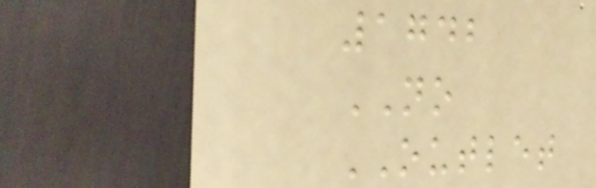1742
NO
OUTLET
